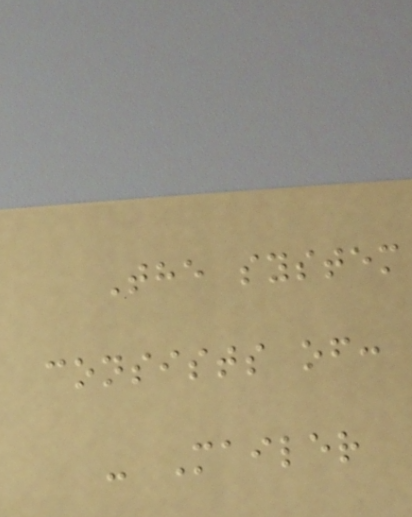The system
consists of:
- Mailer
